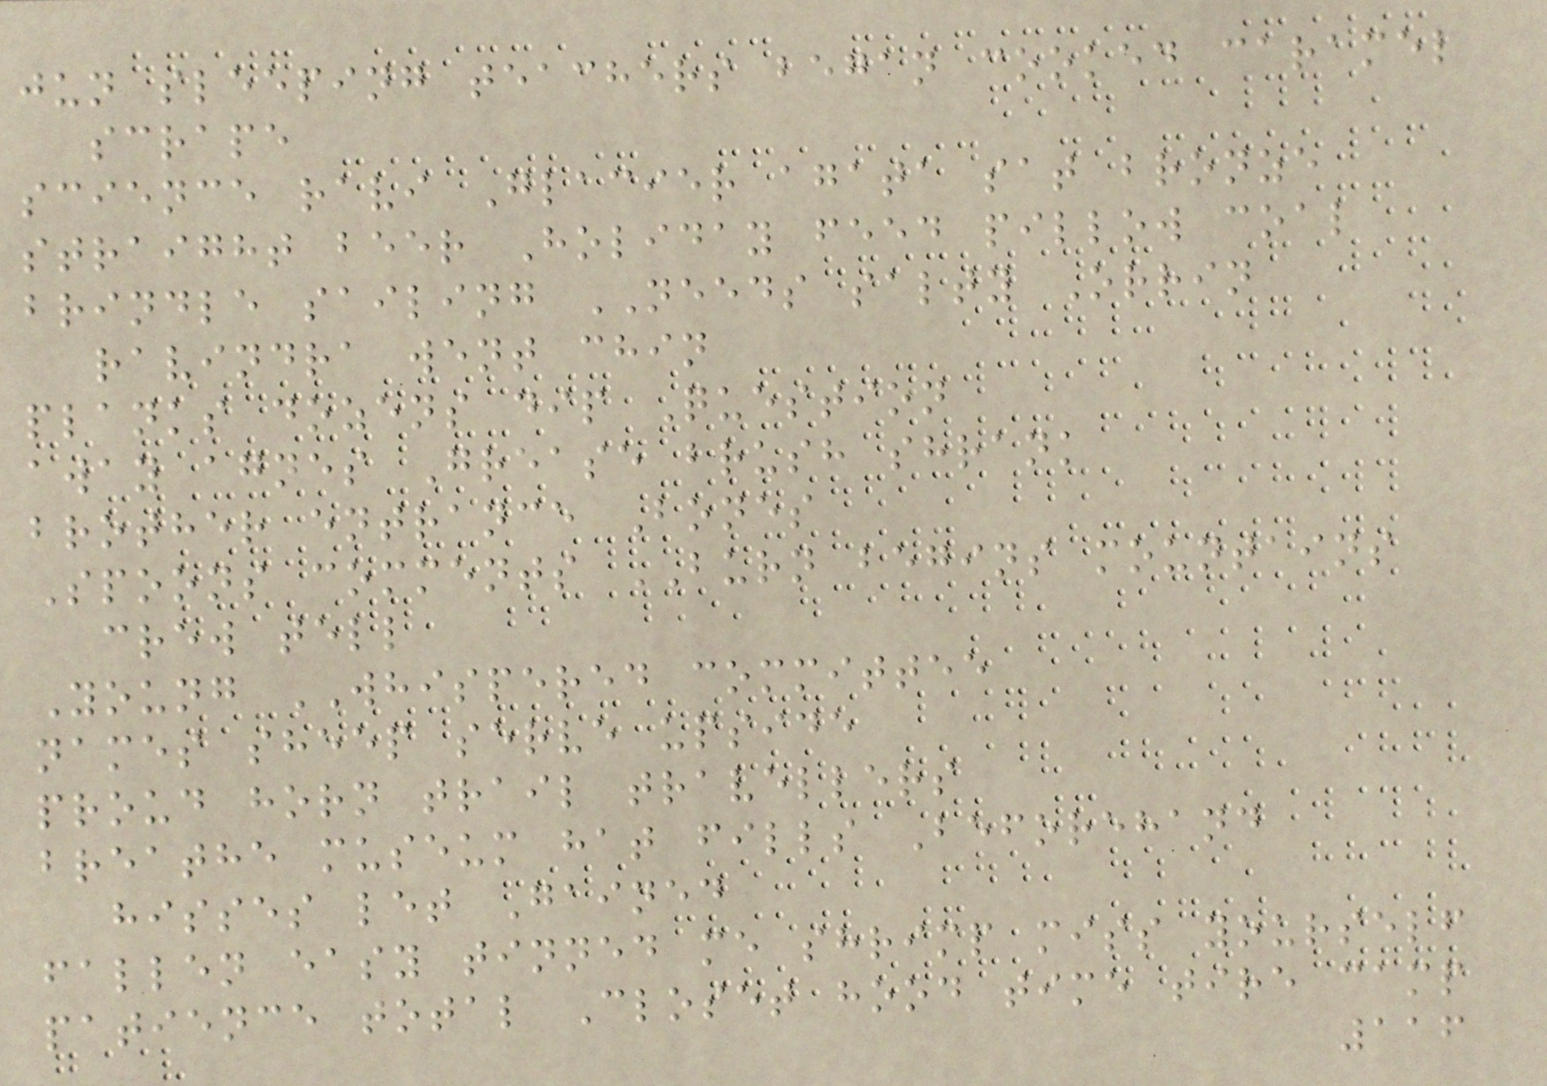jun sleeping teachers began cooked caramel
scrape
science ravi Glacier agata sat bronze
straight beer Holiday feed pillow coal
brindle sailing NEEDS salty Orrin
ravindra went chin
planks dozens dip Question
away agnes Grease brush shrank
brother entrance Bones
Spoons comments BURN begins mountains
crew tell
Young WHISPERED committee
names sheep serve upside
proud horn trail travellers
breathe museum hat fills Beforehand
hisses let Gained
fallen easy tinned me shrimp miss yourself
patience total Closet hood time tire camp
116
